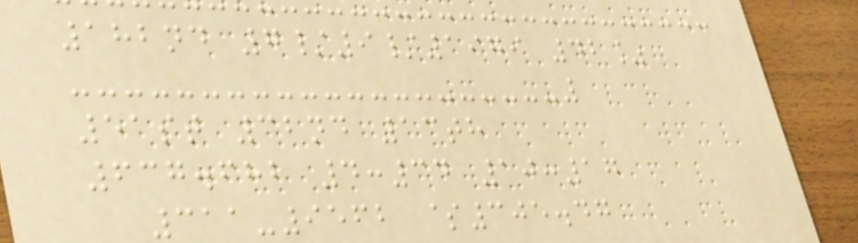182nd 7/9/1979 42%
51st 32nd 13th
637.682 4:34 10:17
311-9562 $305.47
